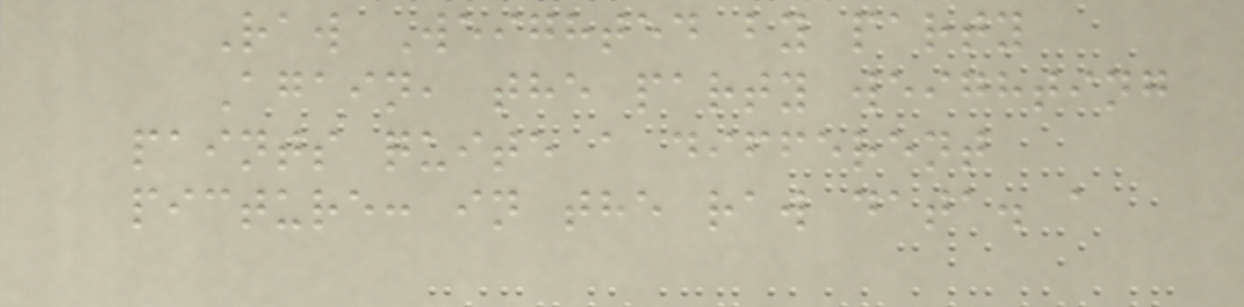Raw Weighted by party
Again, the party weighting
paints quite a different
picture: in the raw data. a
